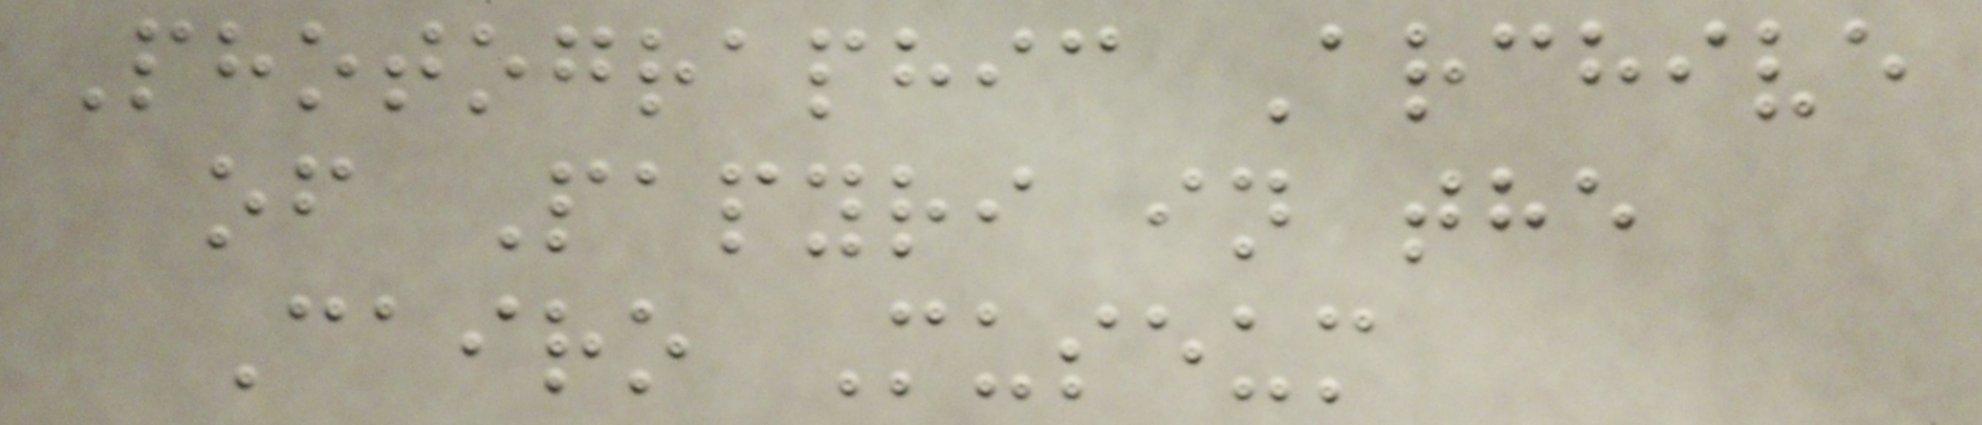Photographic Archive
of Papyri in the
Cairo Museum
